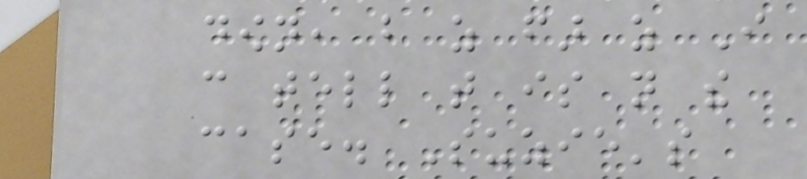down, but as far as I
can tell that is not the
case. Suzie's
